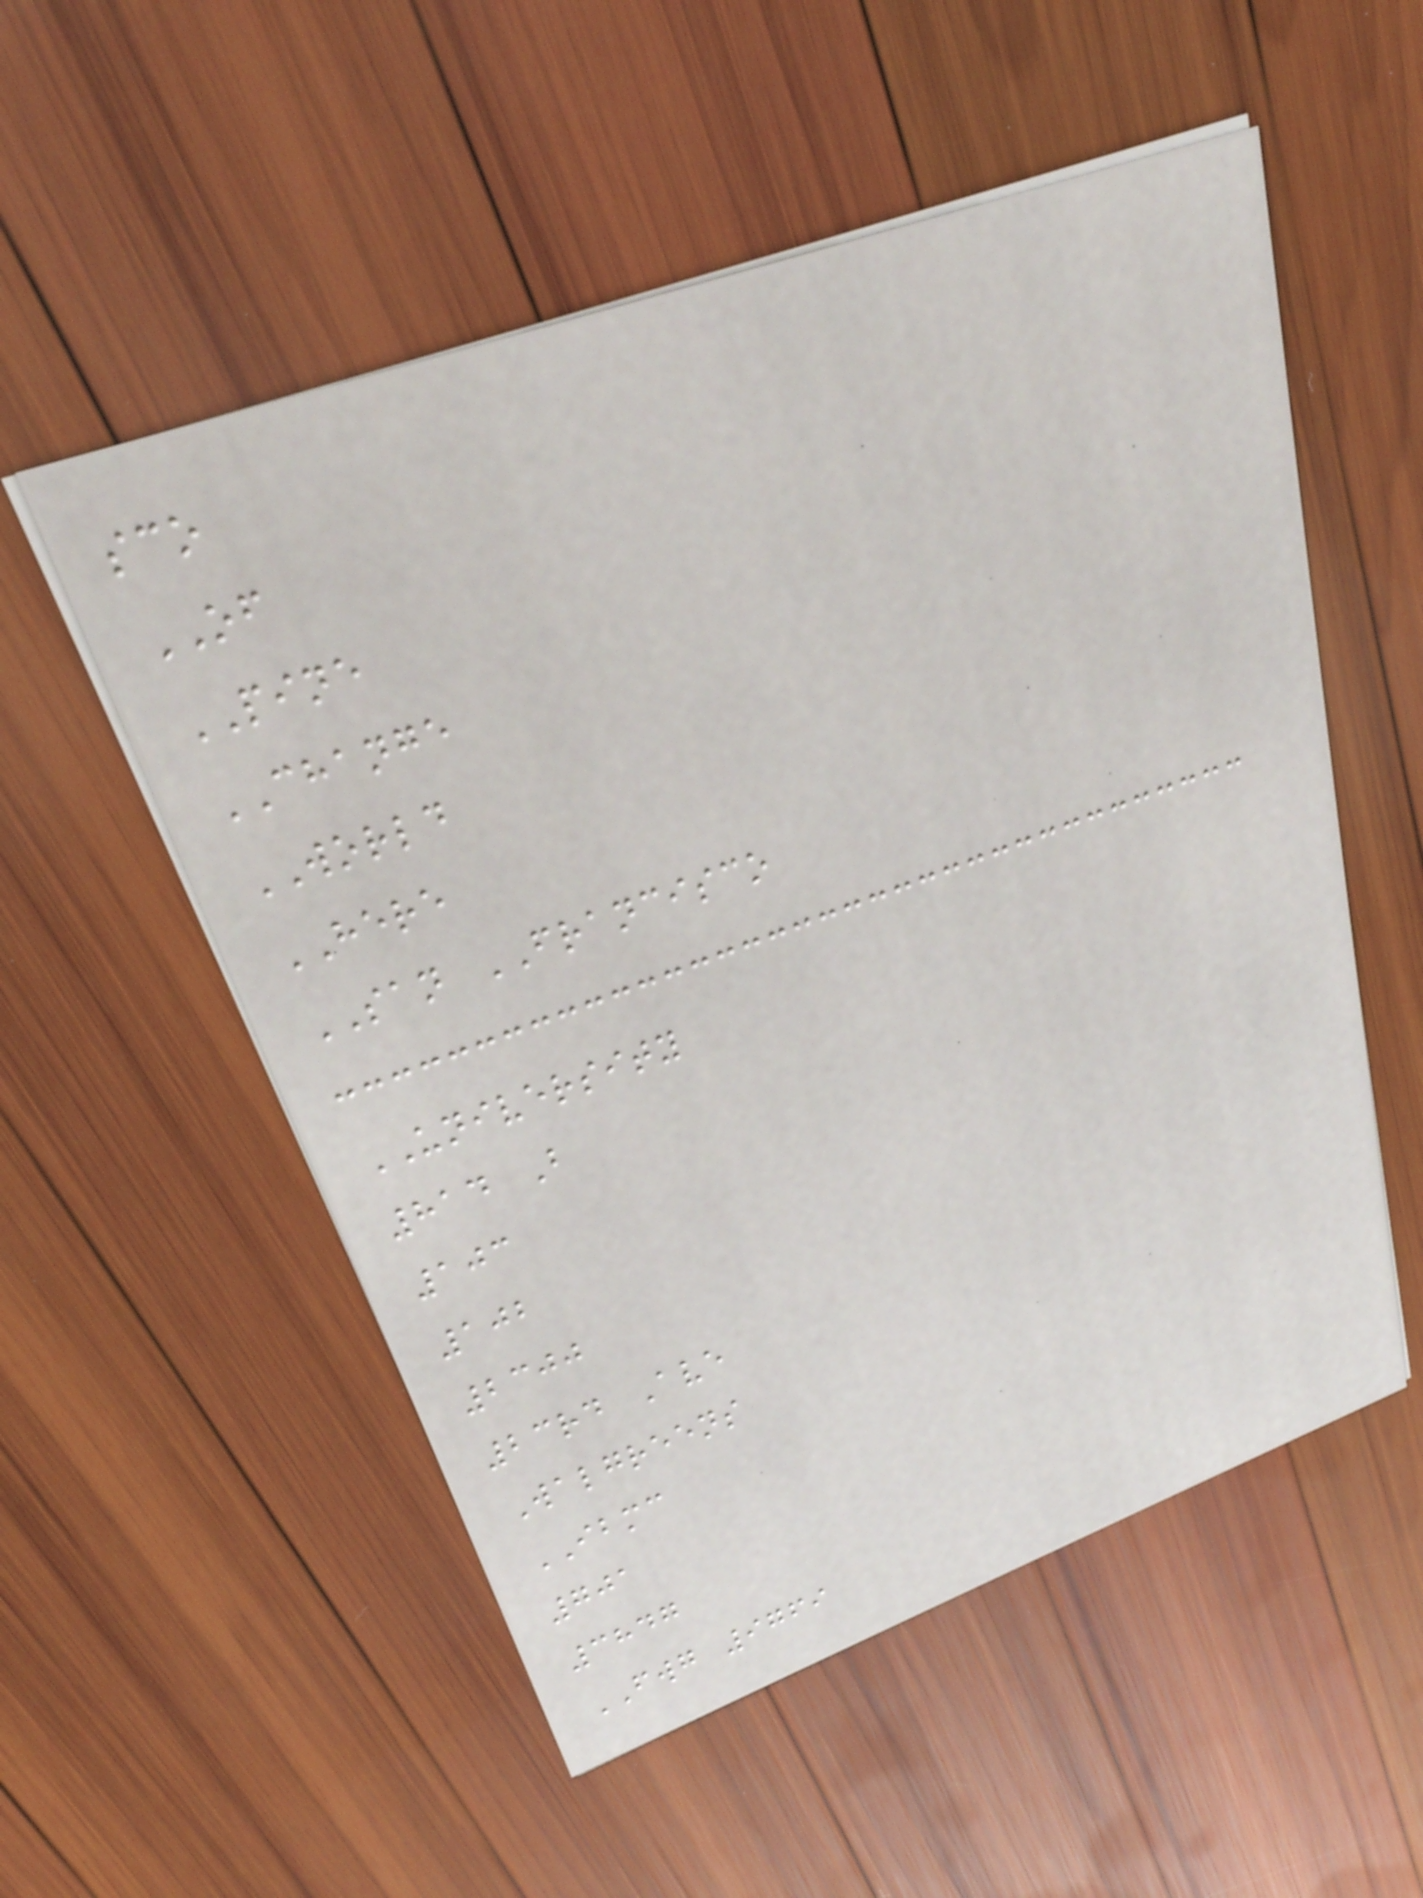sco
OF
PINE
CHANGE
WORLD
HERE
SAN FRANCISCO
UNIVERSITY
814 B
103
102
2300
23rd Ave
Walgreens
IBMC
701
3847
FWG 9769
